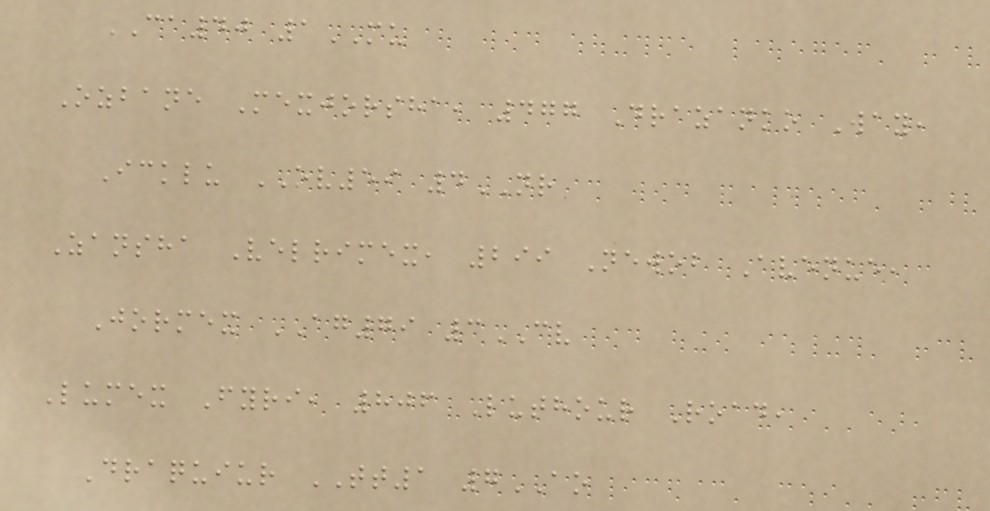CA40 1MU
Ozbane Mexjorsha, 477 Drazanko Way,
Icklu OV59 4NR
Zansha Velrimex, 299 Newob Avenue,
Jormex AG79 3CV
Lumex Fyri, 806 Luthour Road,
Draquiur TT1 7AO
